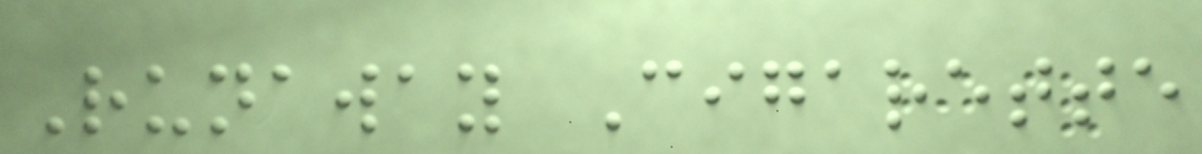Runaway Cigarette
